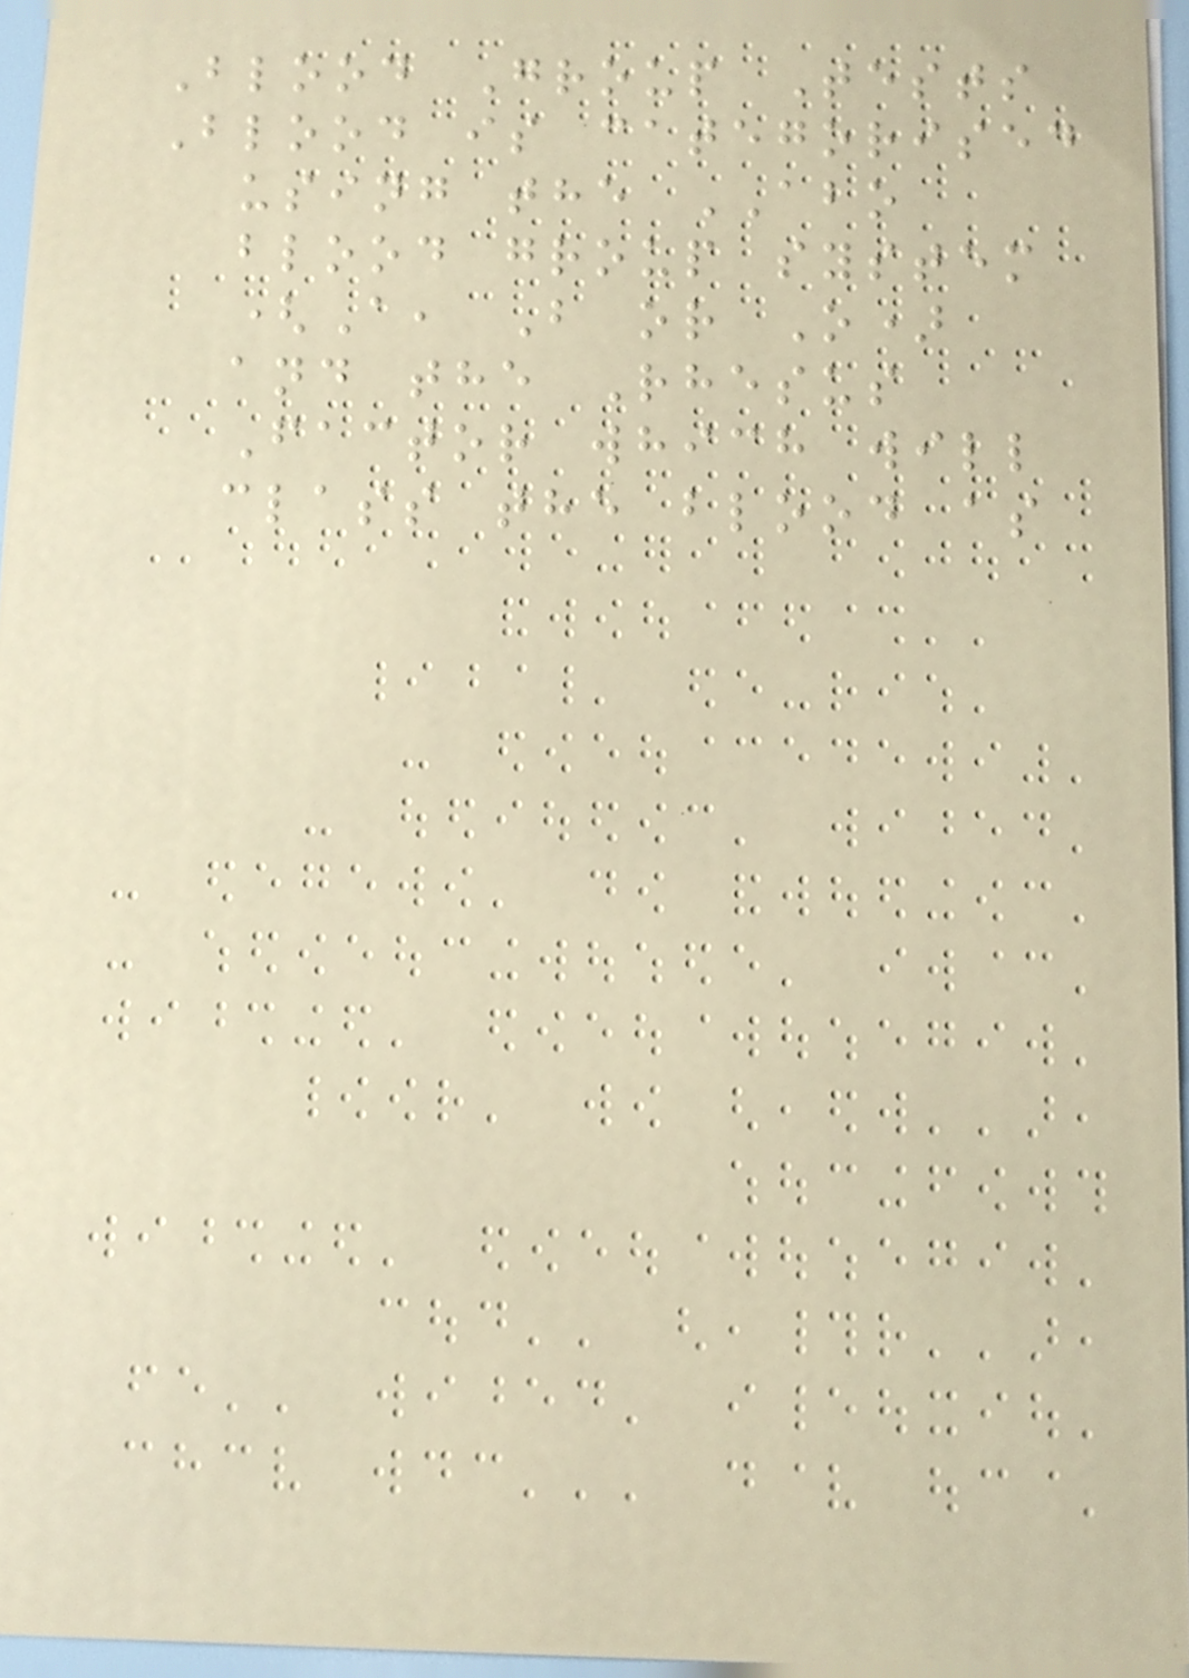Blood Group Tests
Blood is categorised
using the ABO
blood group system
(A, B or O)
and the Rhesus
Factor which will
class the blood as
